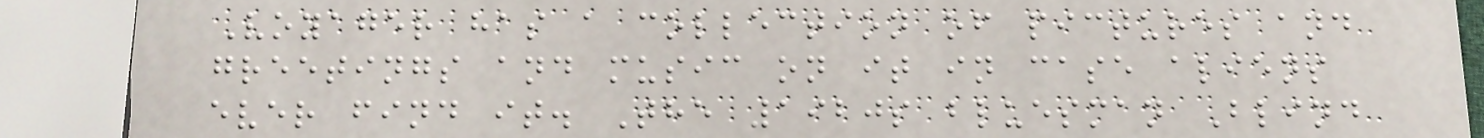Voyager has a collection of pictures and
greetings and music on it in case aliens
ever find it. The 1920s bluesman Blind
